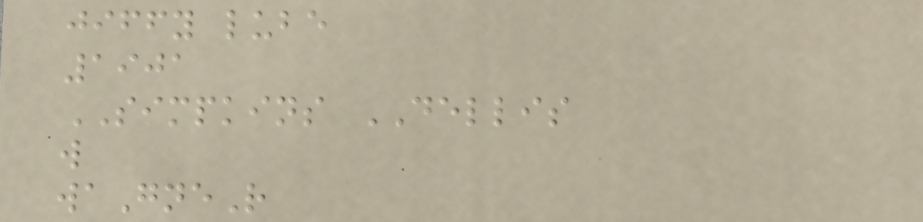jiffy lube
1901
SIMPKINS DELLIS
w
waGneR
